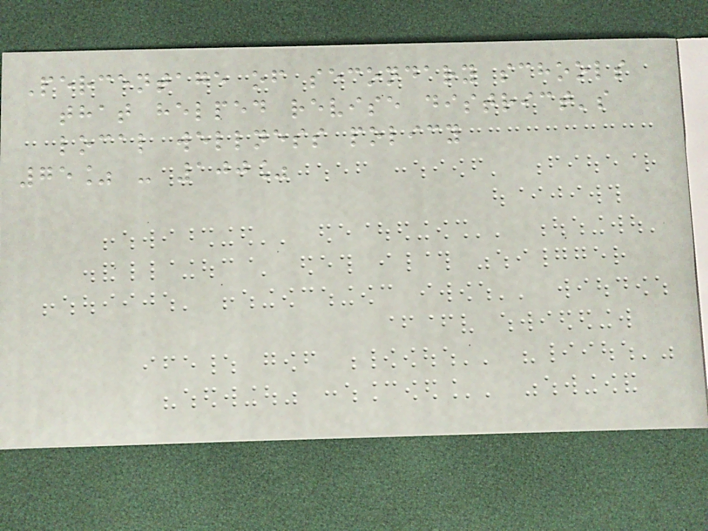Percentage of secondary schools
that helped revise district's
local wellness policy
75% - 100%
